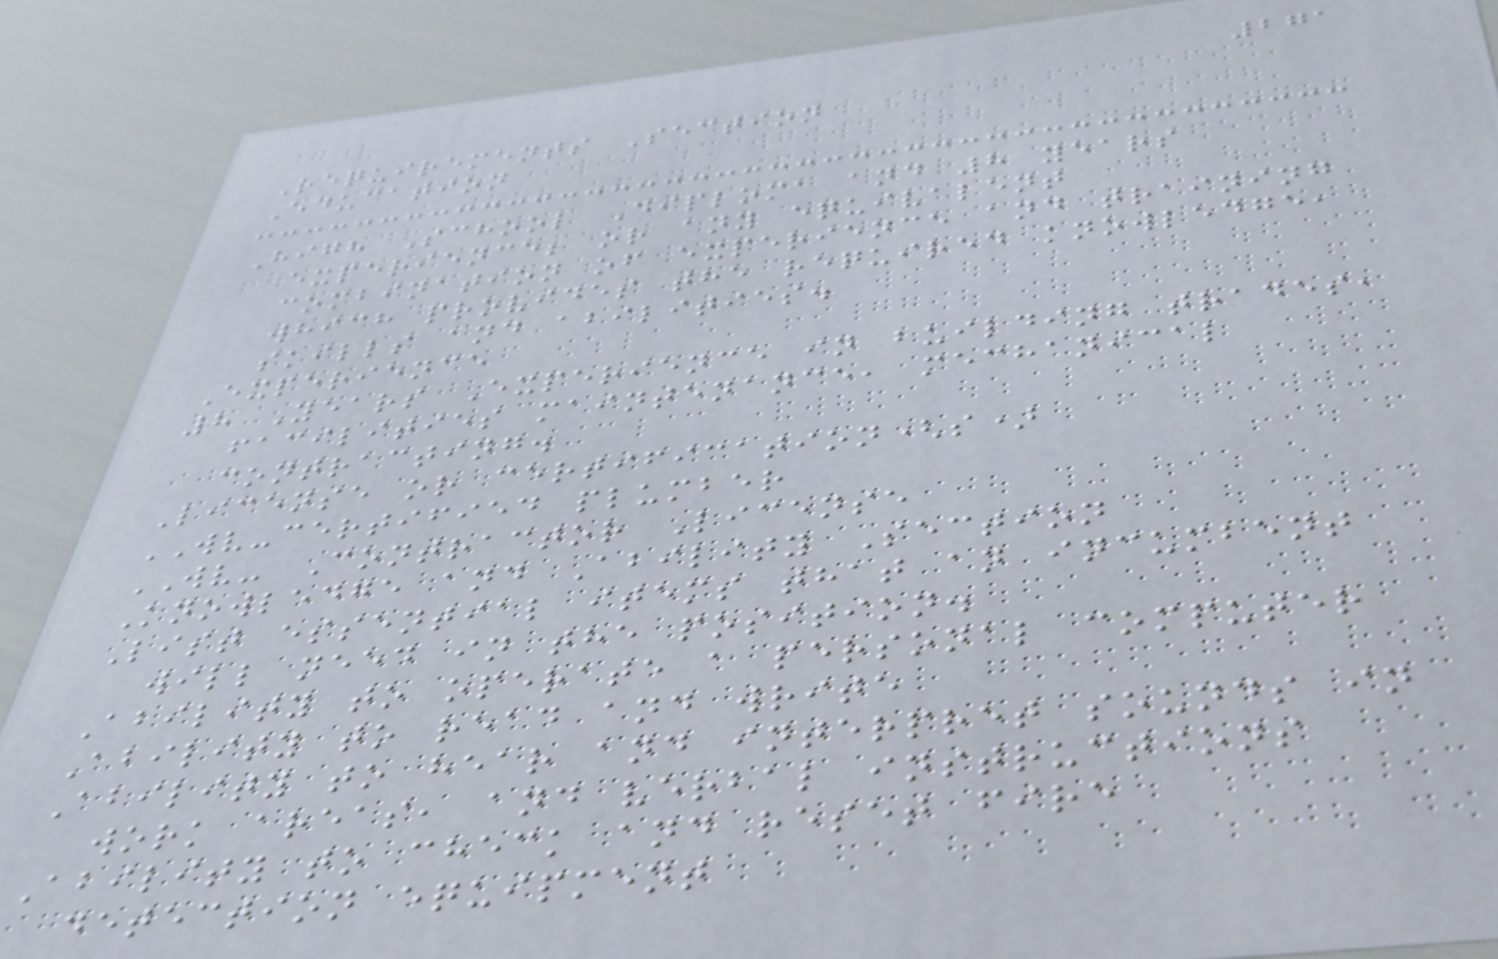271
Requirements Section
Education
High School Diploma and 8 years
experience; or any equivalent
combination of experience and training
which provides the required knowledge,
skills and abilities.
Experience
8 Years Experience in building trades,
facilities maintenance, mechanical
contracting.
License or certification(s)
WV-certified plumber
WV- Contractor License
Knowledge and Ability Section
List essential items that an incumbent
will need in the position.
Ability to operate a personal computer
Ability to read and write
Ability to hear and interpret sounds in
work areas, and verbal instructions
Ability to check and reset fire
detection equipment
